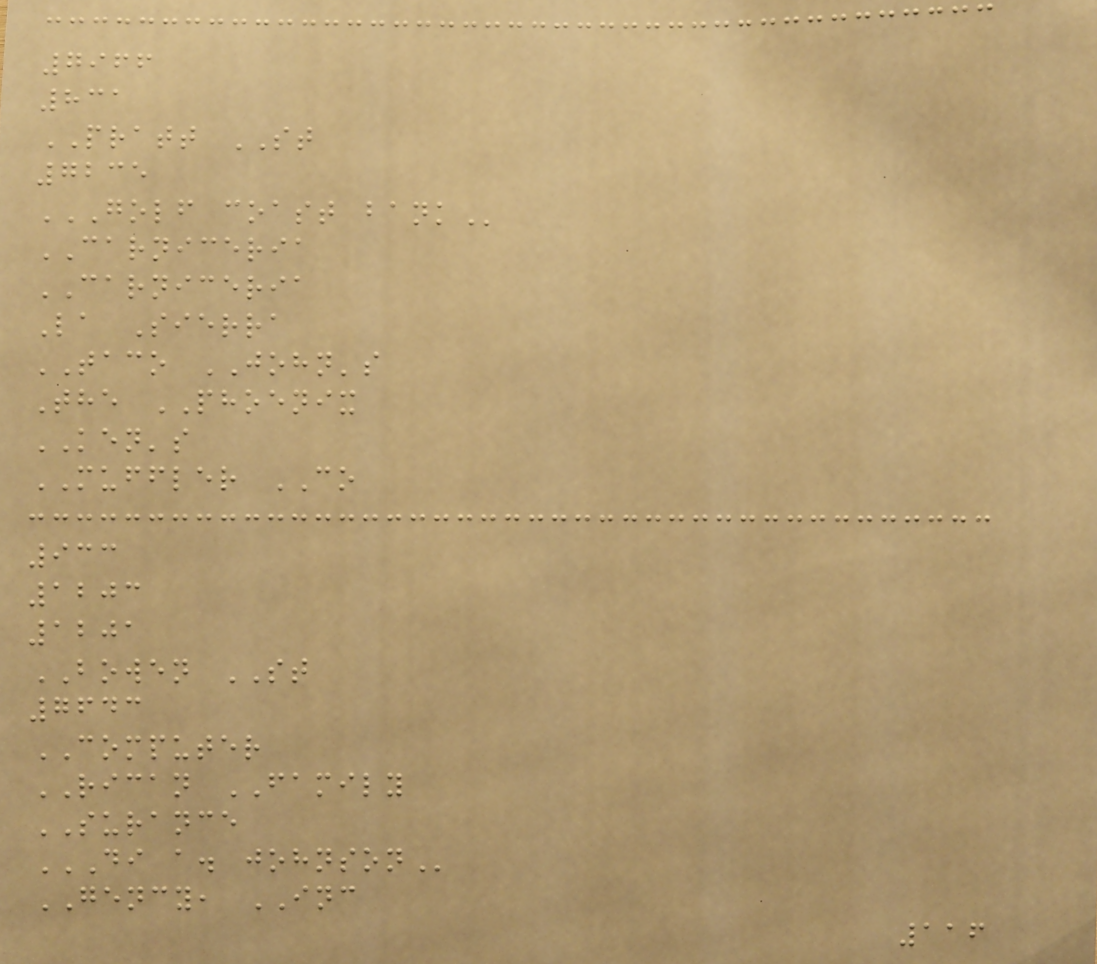7966
831
PRATT ST
7235
GOLF COAST BANK
CARNICERIA
CARNICERIA
La Sierra
TACO JOHN's
The PHOENIX
KEN's
MUFFLER CO
933
1203
1201
BOWEN ST
7643
COMPUTER
RICAN FAMILY
SURANCE
DI A. JOHNSON
GENCY, INC
116
